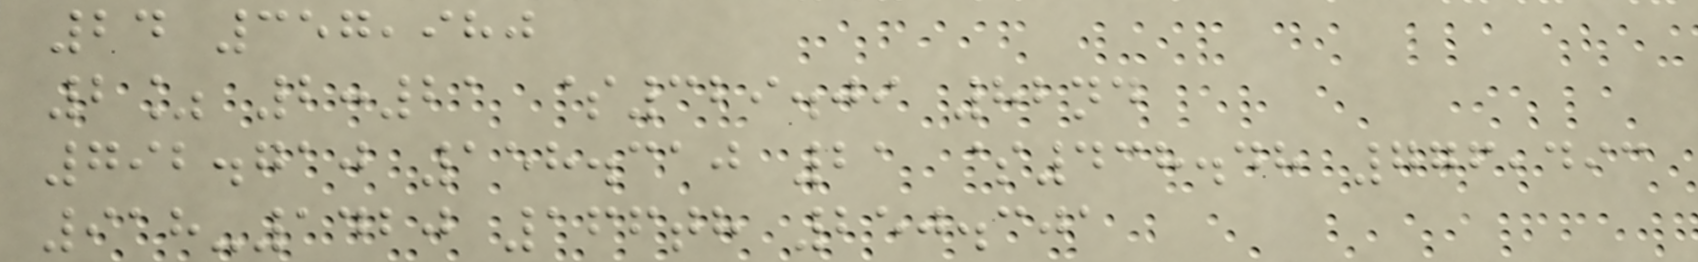24 357,980
2% 2:21 $329.09 82nd
792.710 158.310 21 $438.48 776,493
918-1420 166th 250.301
